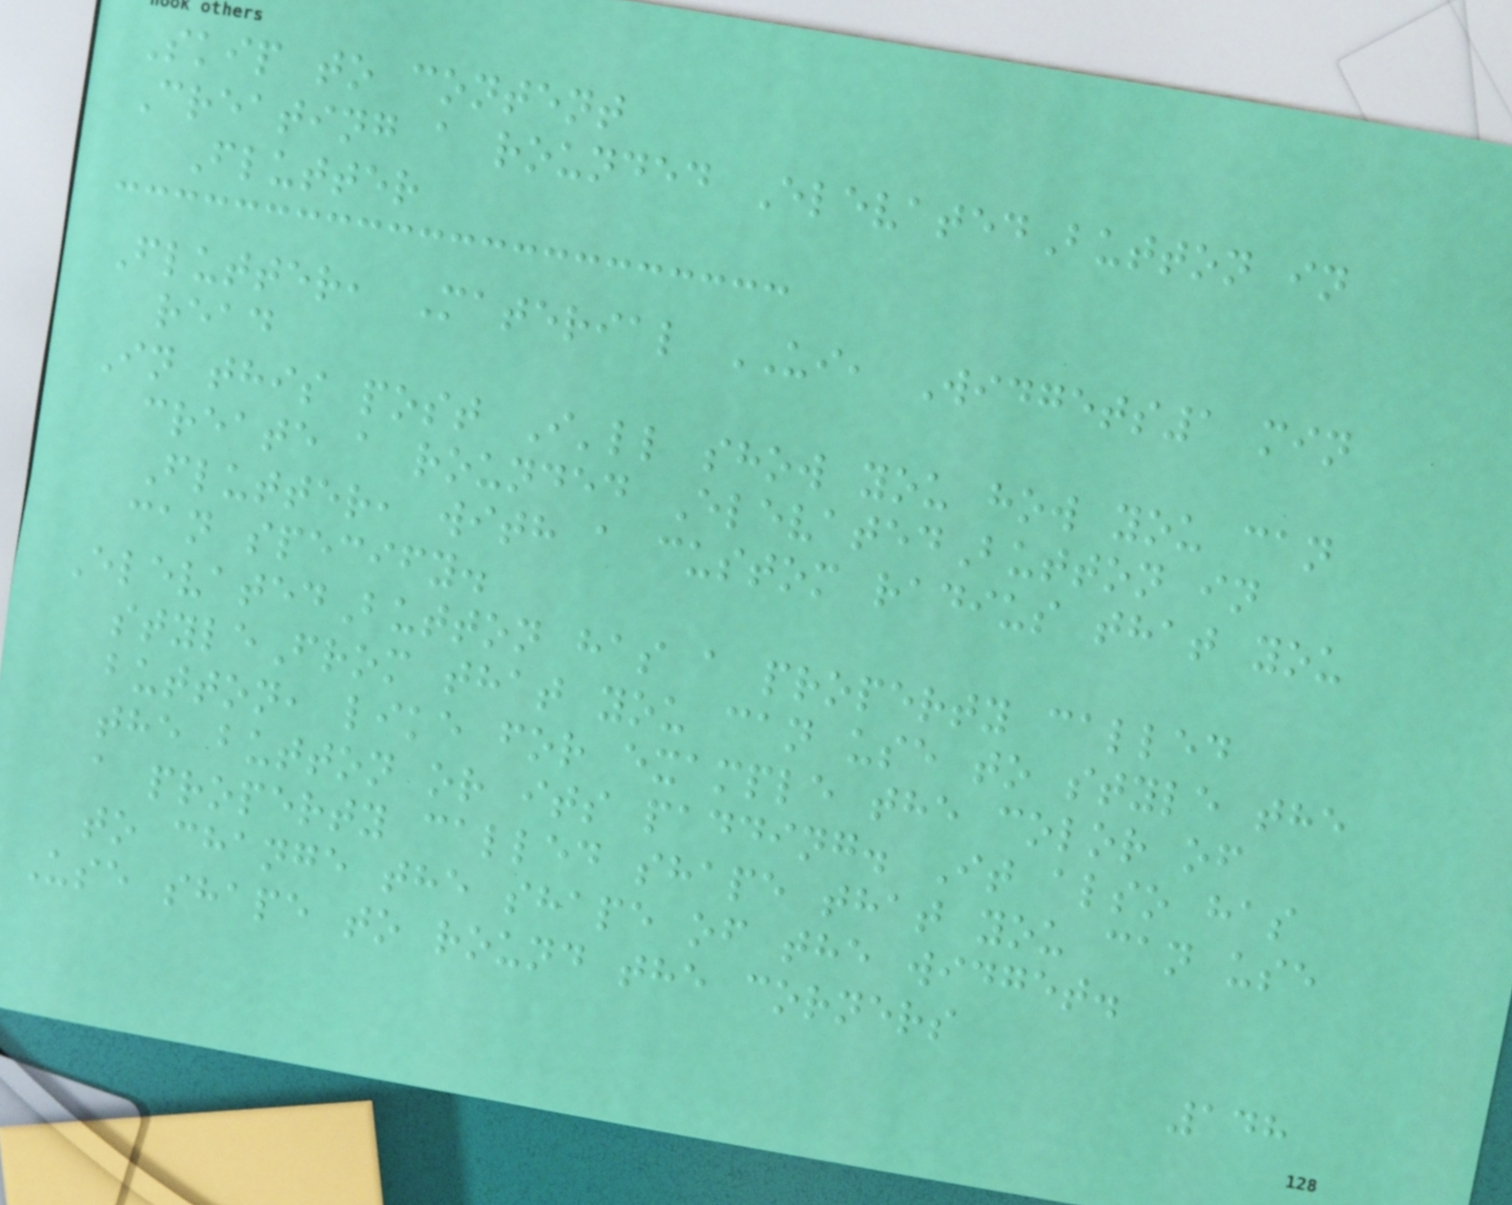Skip to content
Creating a rounded ElevatedButton in
Flutter
Flutter, Material UI, Widgets1 min
read
In this post I'll show you how you can
create a rounded ElevatedButton in
Flutter, with a custom radius that you
can specify.
ElevatedButton has a property called
styleFrom that you can use to style the
button, like for example the color of
the button or its padding. It also has
a property called shape that you can use
to change the shape of the widget.
Use shape to round the corners
148
